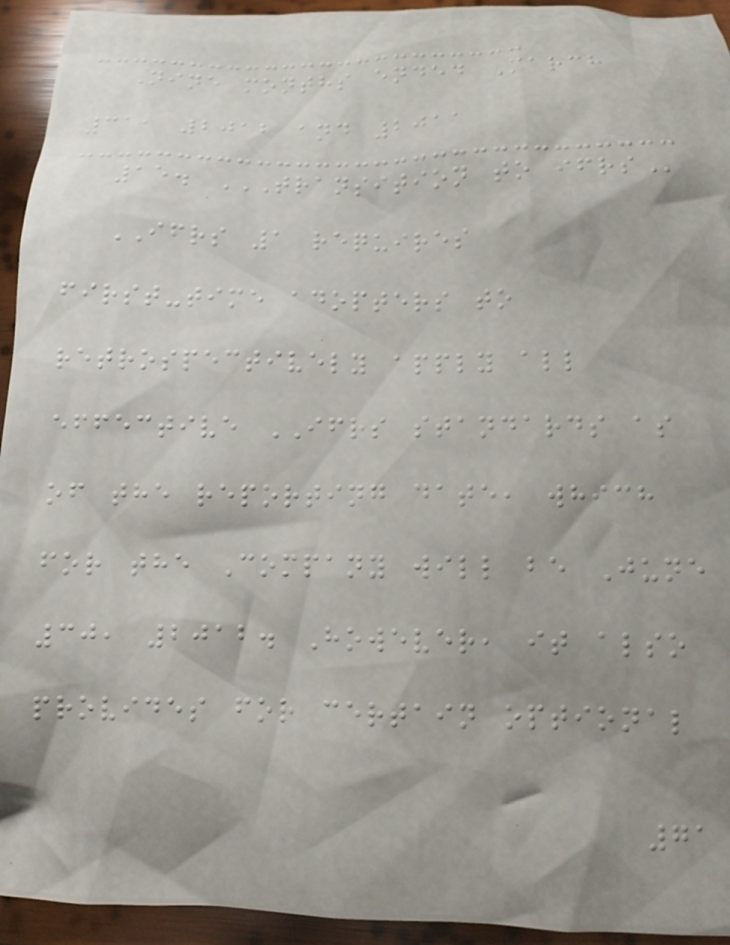Nine months ended March
31, 2012 and 2011
15. TRANSITION TO IFRS
IFRS 1 requires
first-time adopters to
retrospectively apply all
effective IFRS standards as
of the reporting date, which
for the Company will be June
30, 2012. However, it also
provides for certain optional
71
